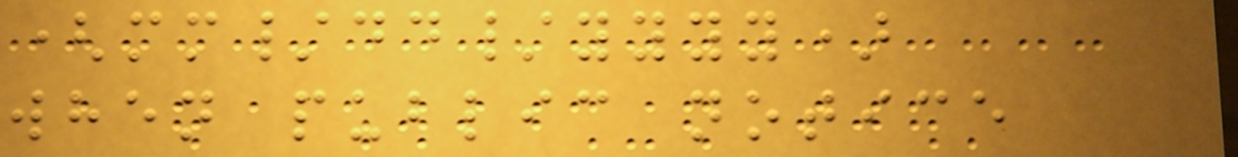(mm/dd/yyyy)
when public notice
